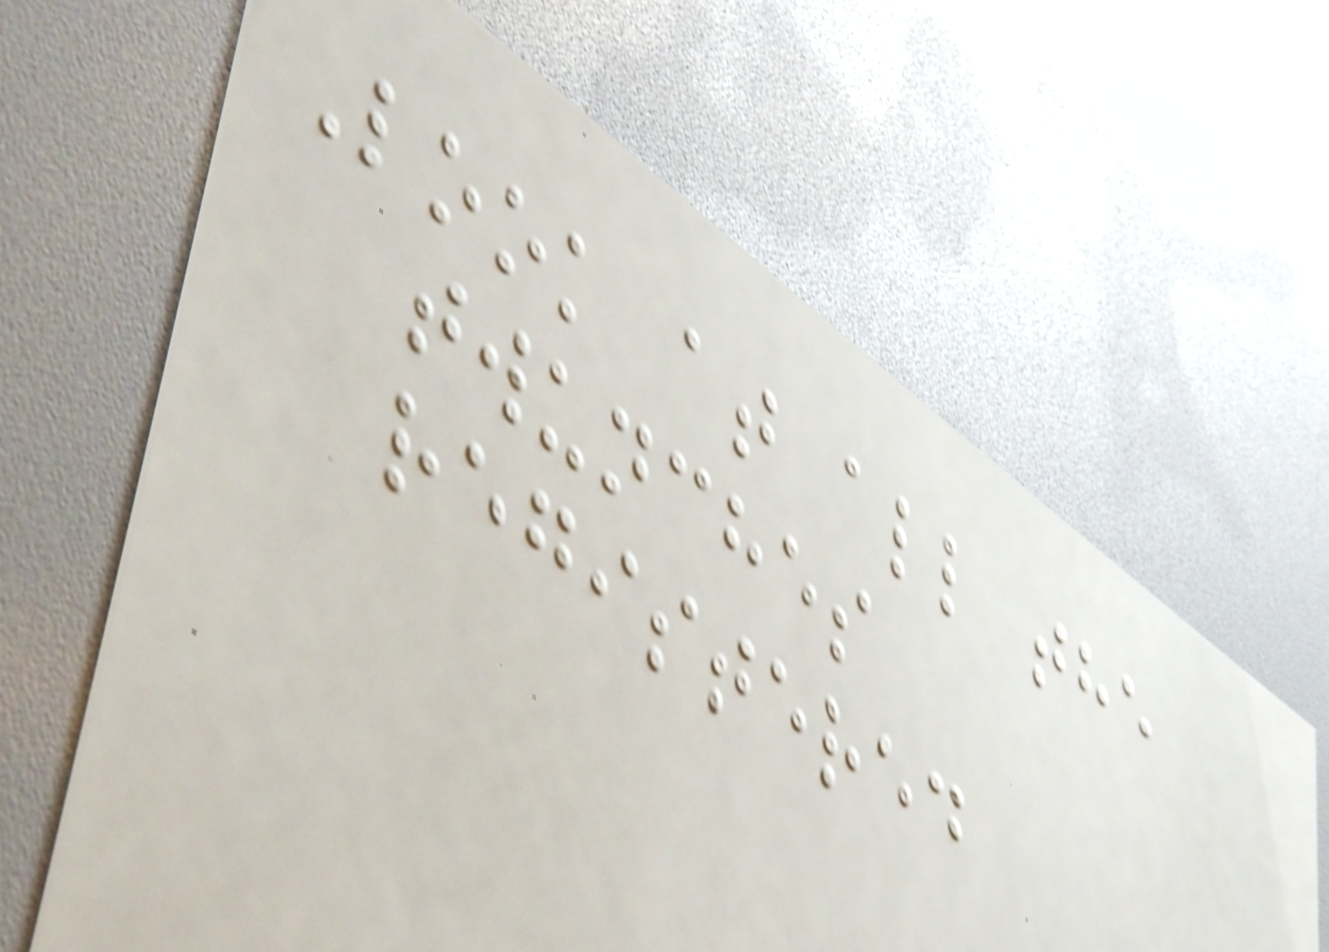Look at all the
twunches
registered
